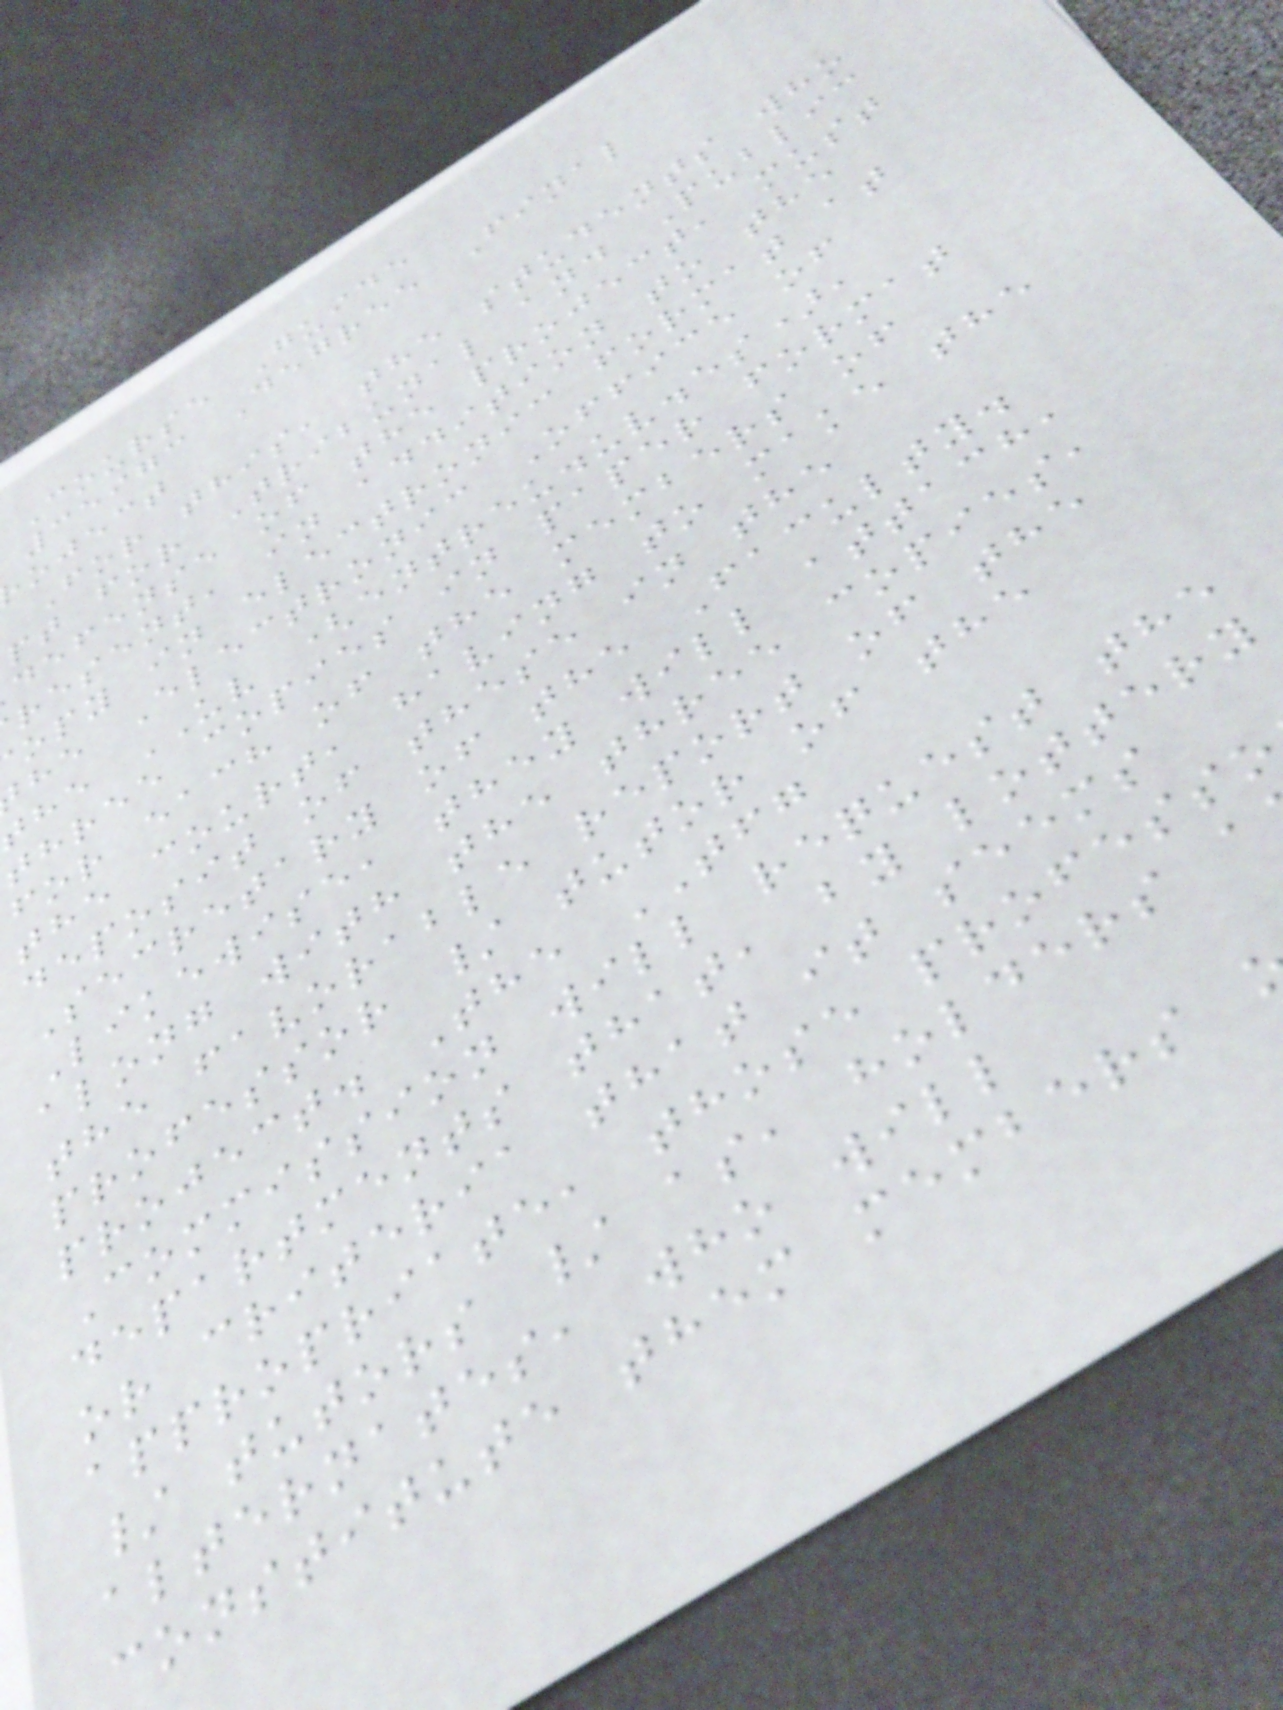Course Guide
35973 Degree Final
oject
For this, the students who
pt for Tribunal and Public
defense of the project, must
resent, in addition to the
opy in electronic format at
he Electronic Office of
he UV (entreu.uv.es),
three copies in paper format
for each of the members of
the court, having to make the
deposit of these in the
Secretary of the Faculty.
Likewise, they will attach,
along with the three copies,
the favorable report of the
professor / tutor of the
project. The TFG
Commission will request the
departments that, by lottery
or criteria that it seems
appropriate, those professo
/ tutors / as, holders a
alternates, who will
constitute them members
